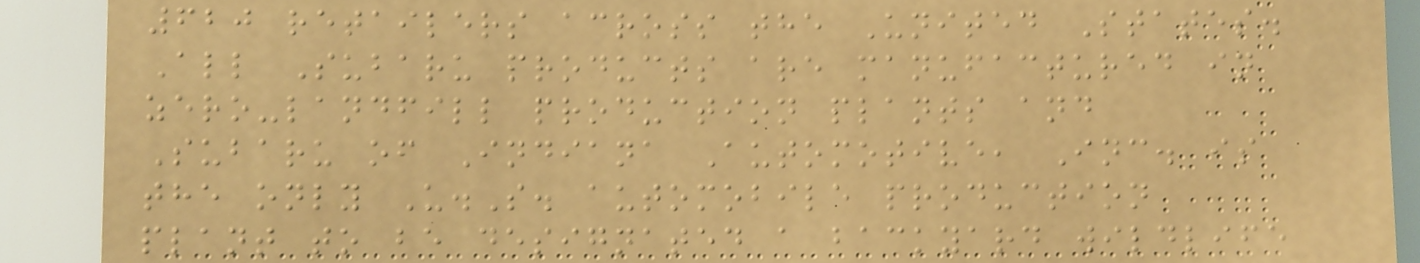620 retailers across the United States.
All Subaru products are manufactured in
zero-landfill production plants and
Subaru of Indiana Automotive, Inc. is
the only U.S. automobile production
plant to be designated a backyard wildlife
